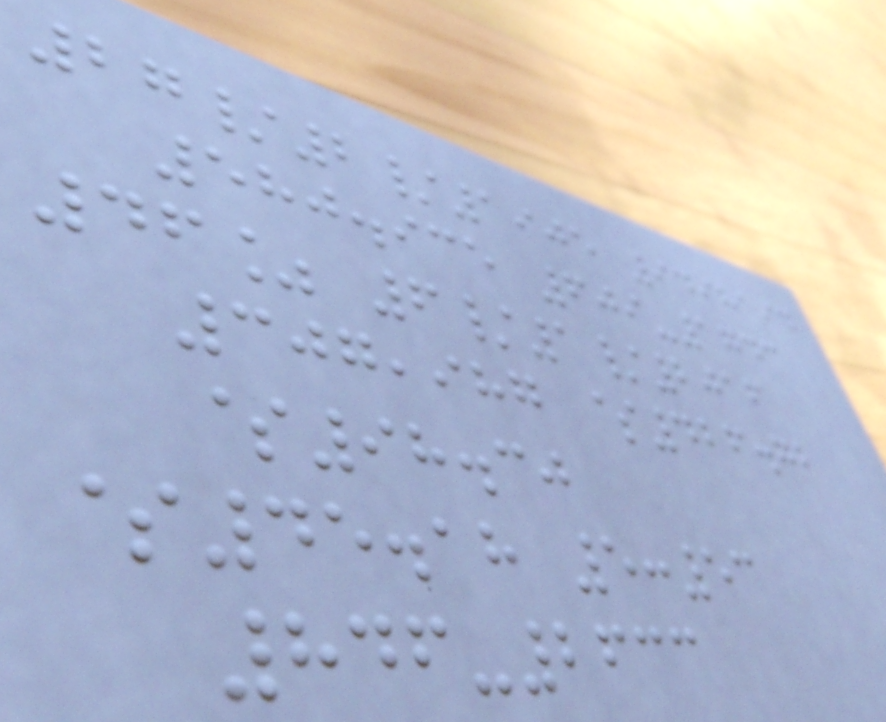27/2/1905 9498194
580.935 609-1743
46% 6/1/2016
307,987 $426.72
$98.30
$45.18 5:53
846-2633
